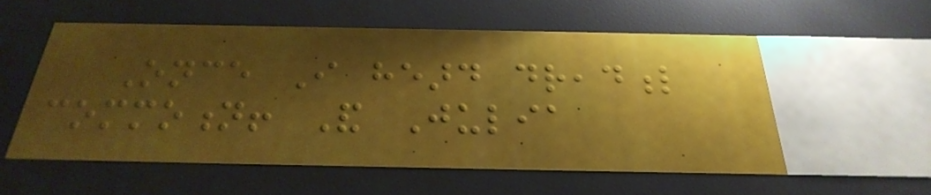Once I heard dreadful
commotion! And Julia
